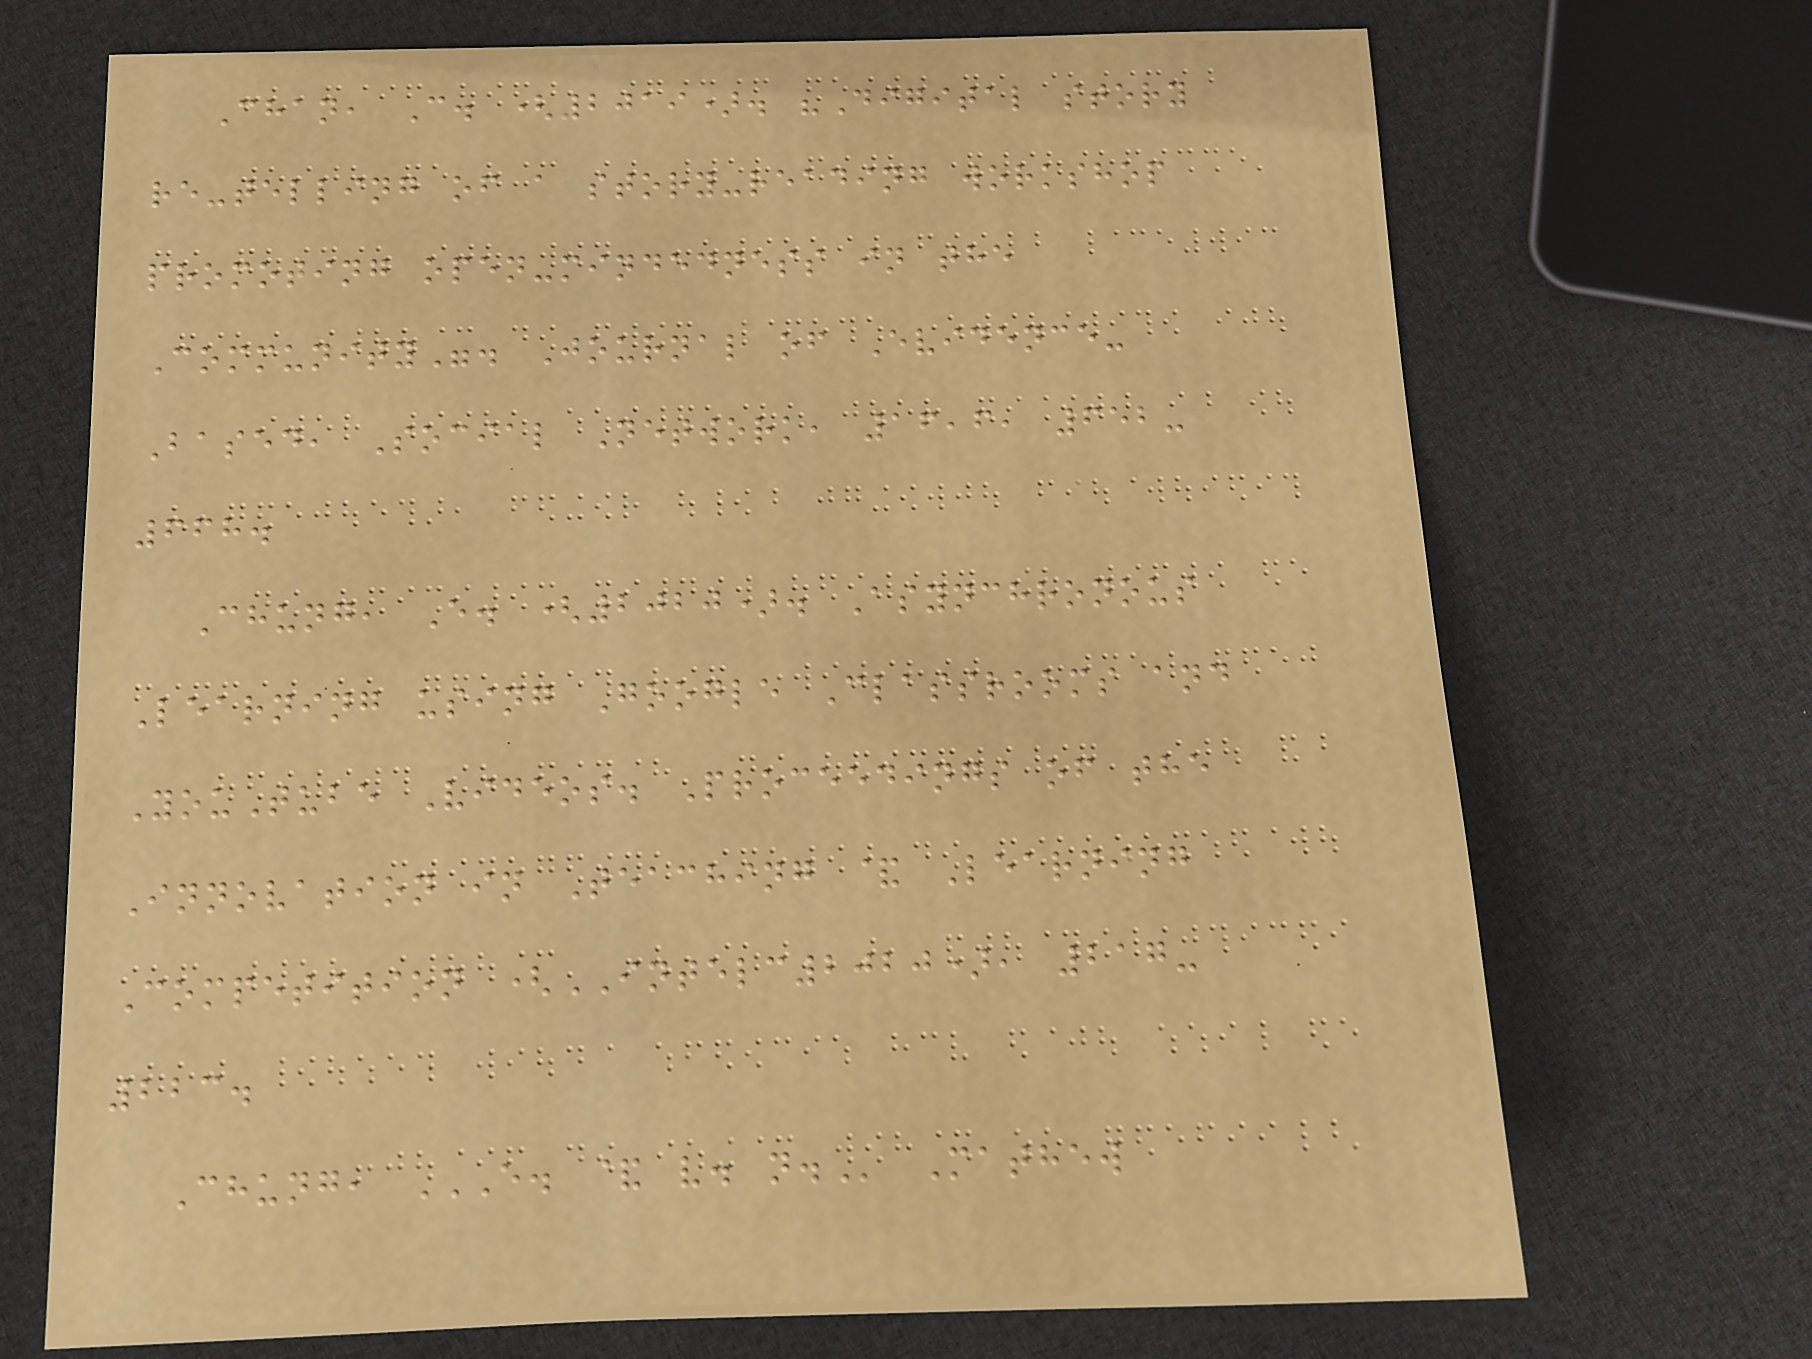Chan, C. (2019). "Digital story
re-telling of a story-reading workshop
promoting open-mindedness in the
Community". Journal of Evidence-
Based, Social Network, 16,6, 652-
668.
Chung, E. (2020). Asynchronous
Learning using Google Classrooms and
YouTube Videos. Proceedings of the
Innovation in Teaching & Learning
Competition (INTELC2020), 217-
223.
Chung, E. & V. N. Mathew
